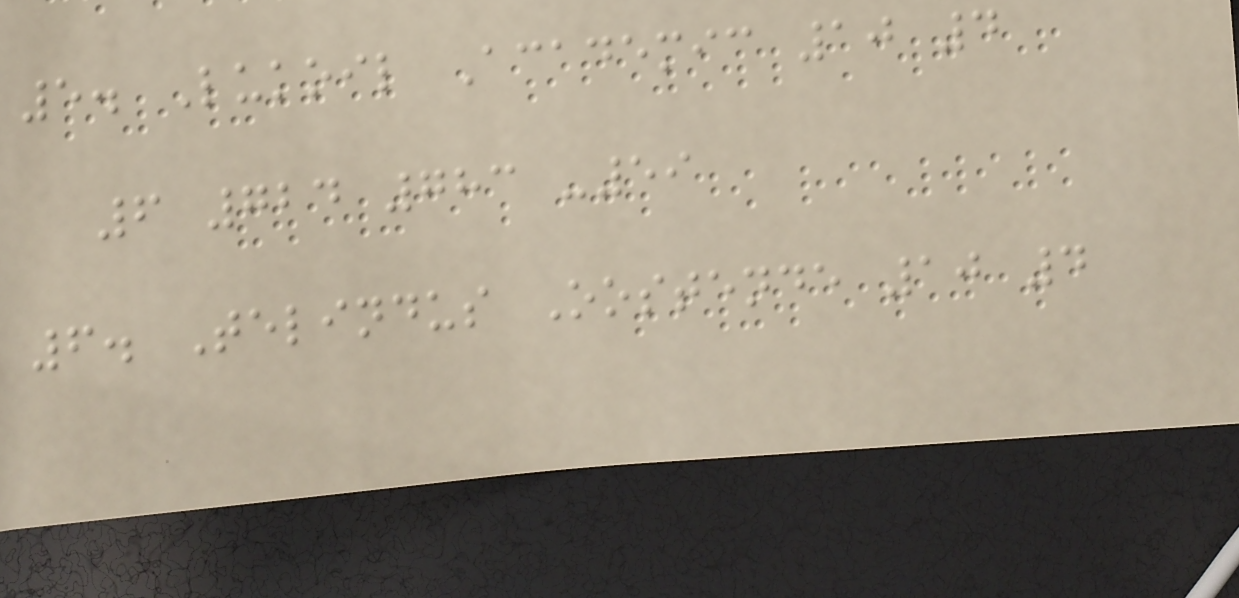5. Lukoil Academic 10 4
6 724 783 -59
6. Telindus Oostende 10 4
